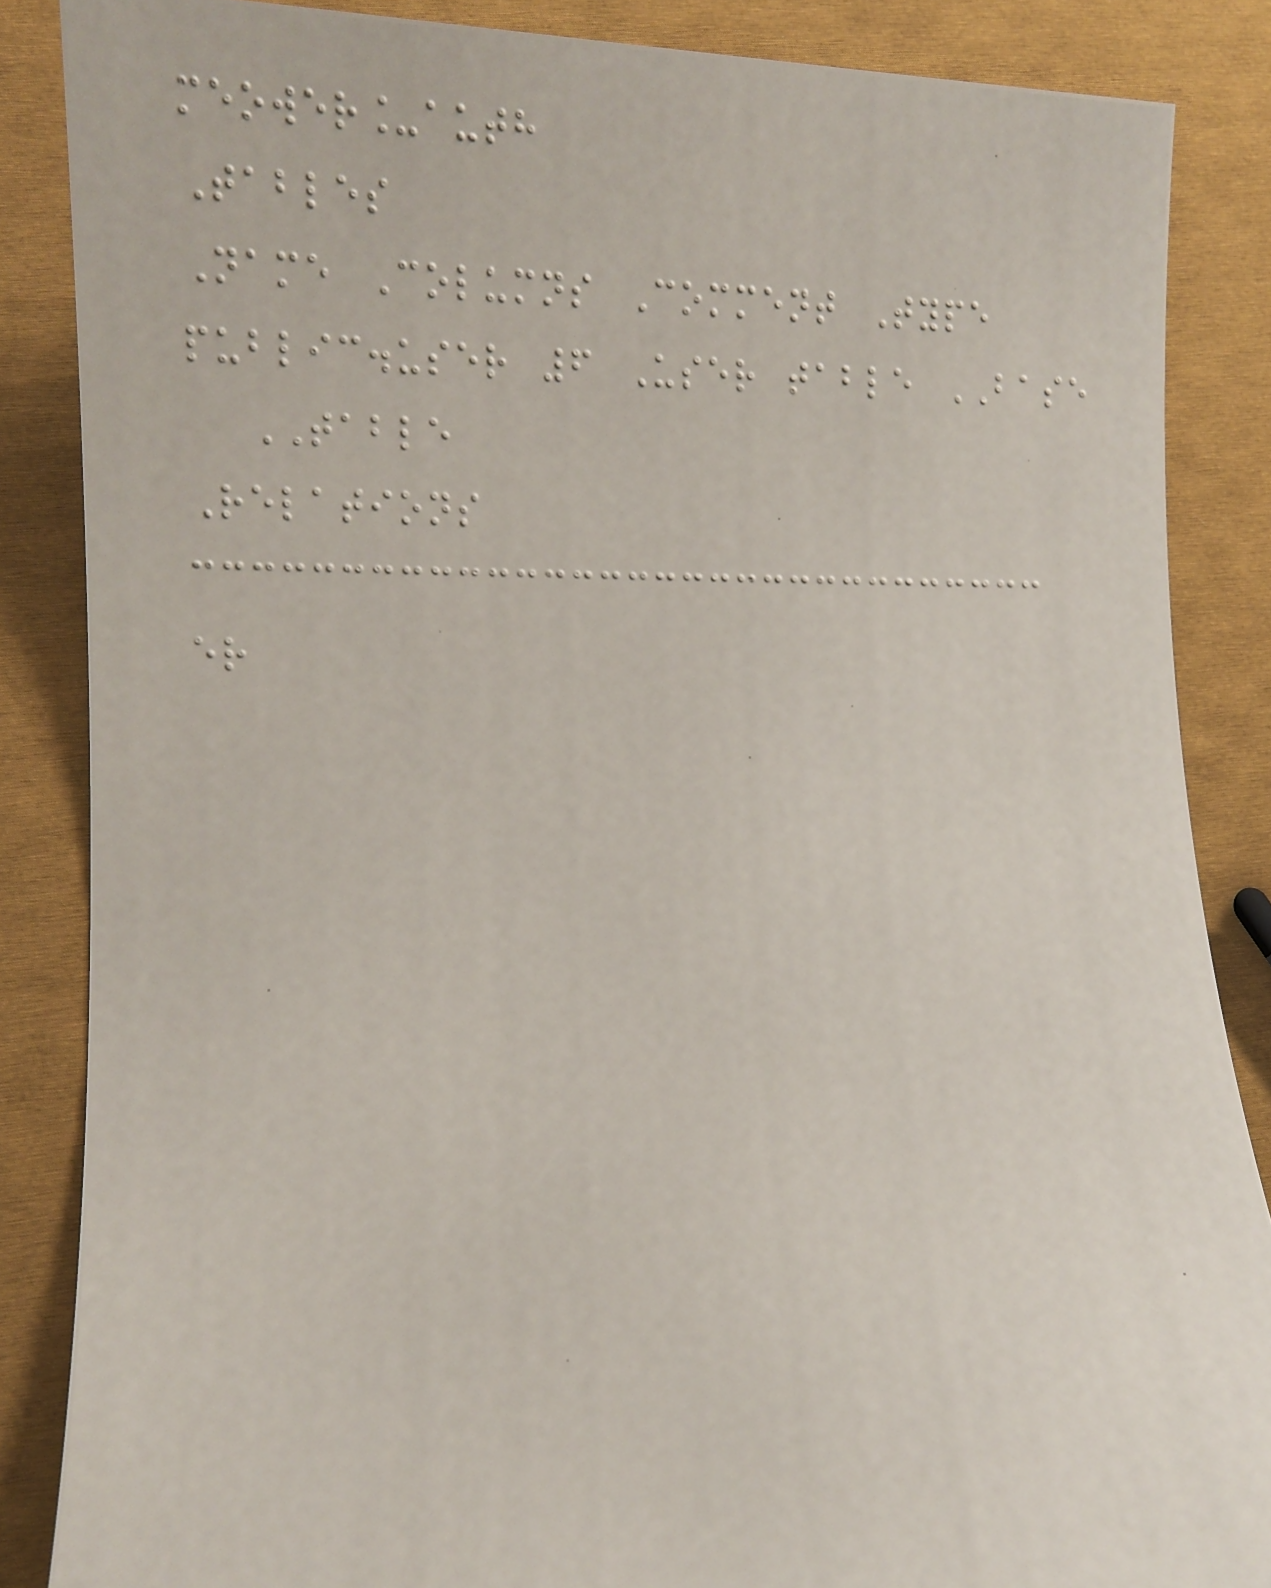meower_auth
Tables
Name Columns Comment Type
public.user 6 User table BASE
TABLE
Relations
er
